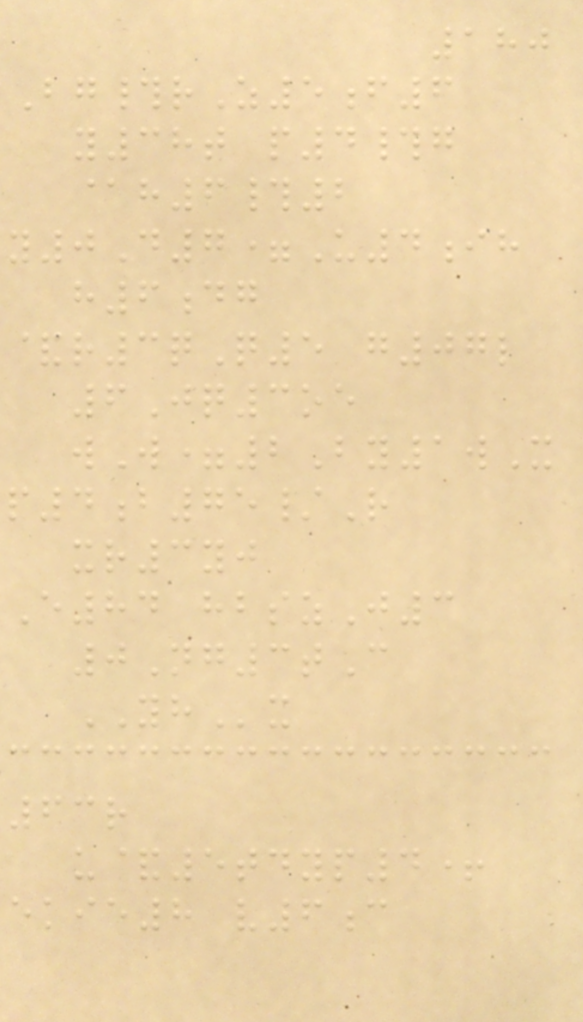180
Bg#rZ5f6
y38t p4#g
@h6#2
y0D7=U4ih
h6dg
&r3qQ5 g07l
6Jq3oe
wW=2By1wX
p4b75/R
xr3yj
E84 hbszJ3
0Ng3tC
YHx
63r
u&5tdyp4+
ekie8 v6c
